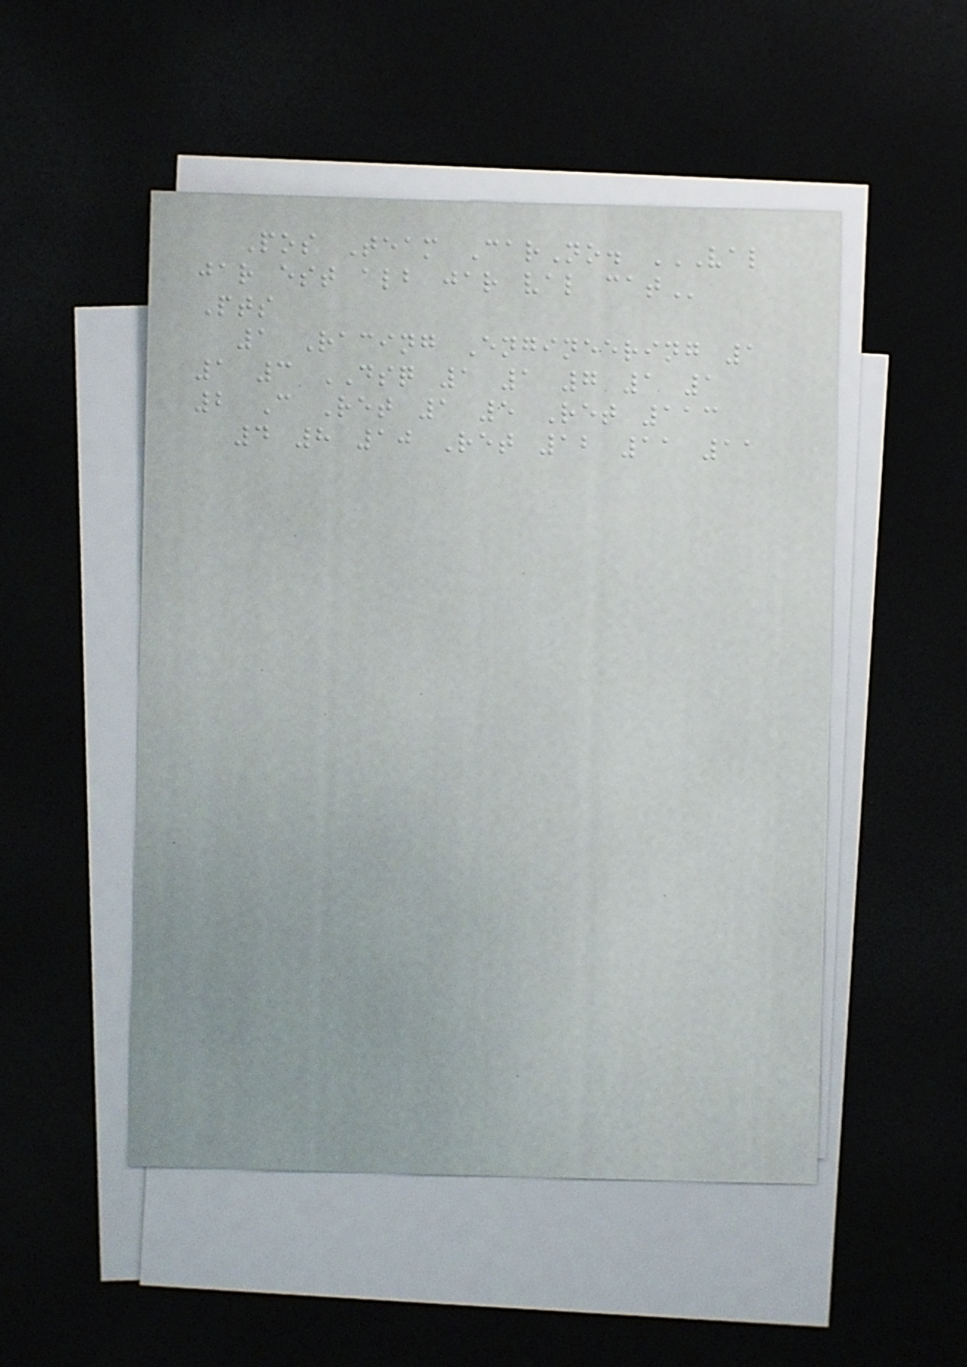Pos Team CarNo. VAL
JAR EST ALB JAR VAL CAT
Pts
1 Racing Engineering 1
1 3 DSQ 1 1 7 1 1
2 C Ret 1 5 Ret 113
4 8 10 Ret 12 11 11
